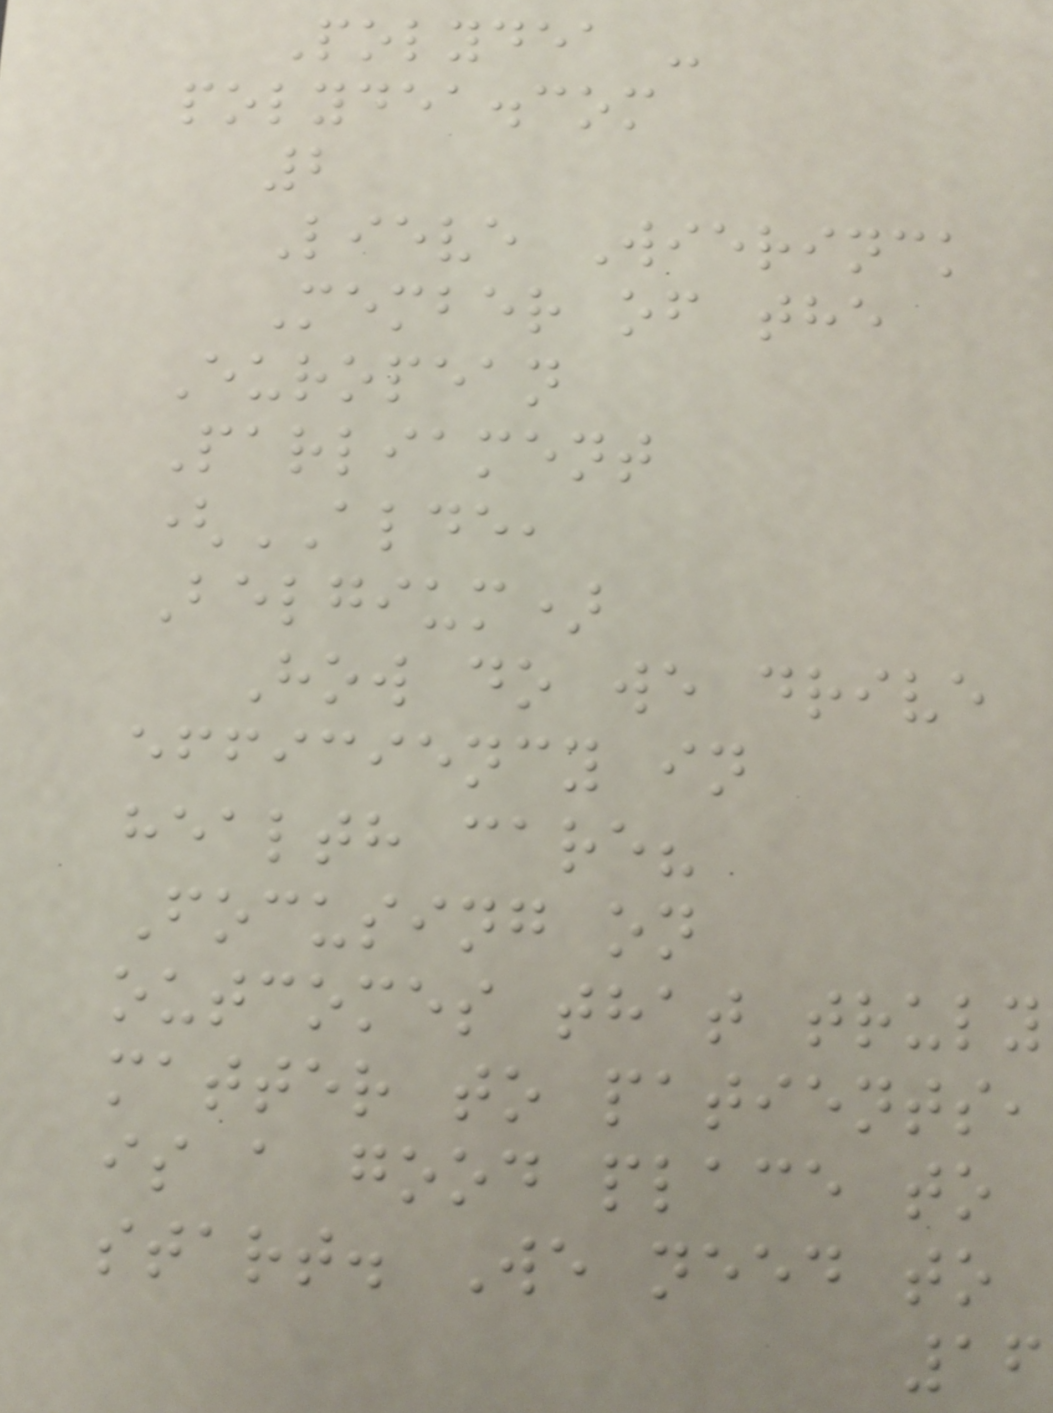Polydea -
polydea.com
2
Lieve Wierinck
Member of the
European
Parliament
(ALDE,
Belgium)
How do we drive
efficiency in
health care?
Focusing on
outcomes that truly
matter to patients,
is a good place to
start. We need to
16
